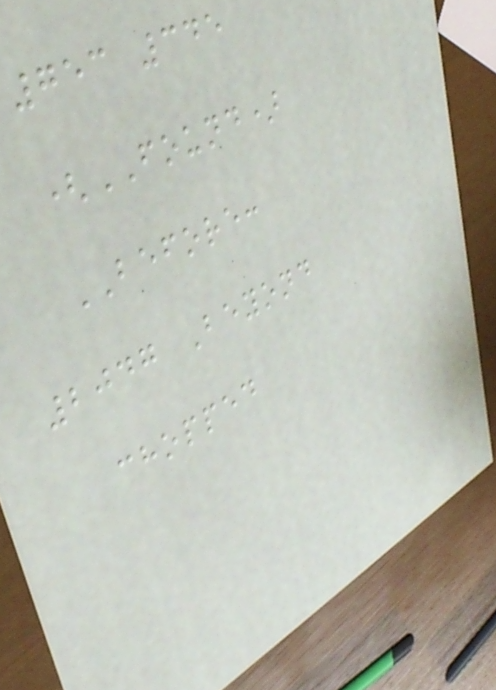753 345
(FOUND)
BEFORE:
2047 Beyond
chopped
